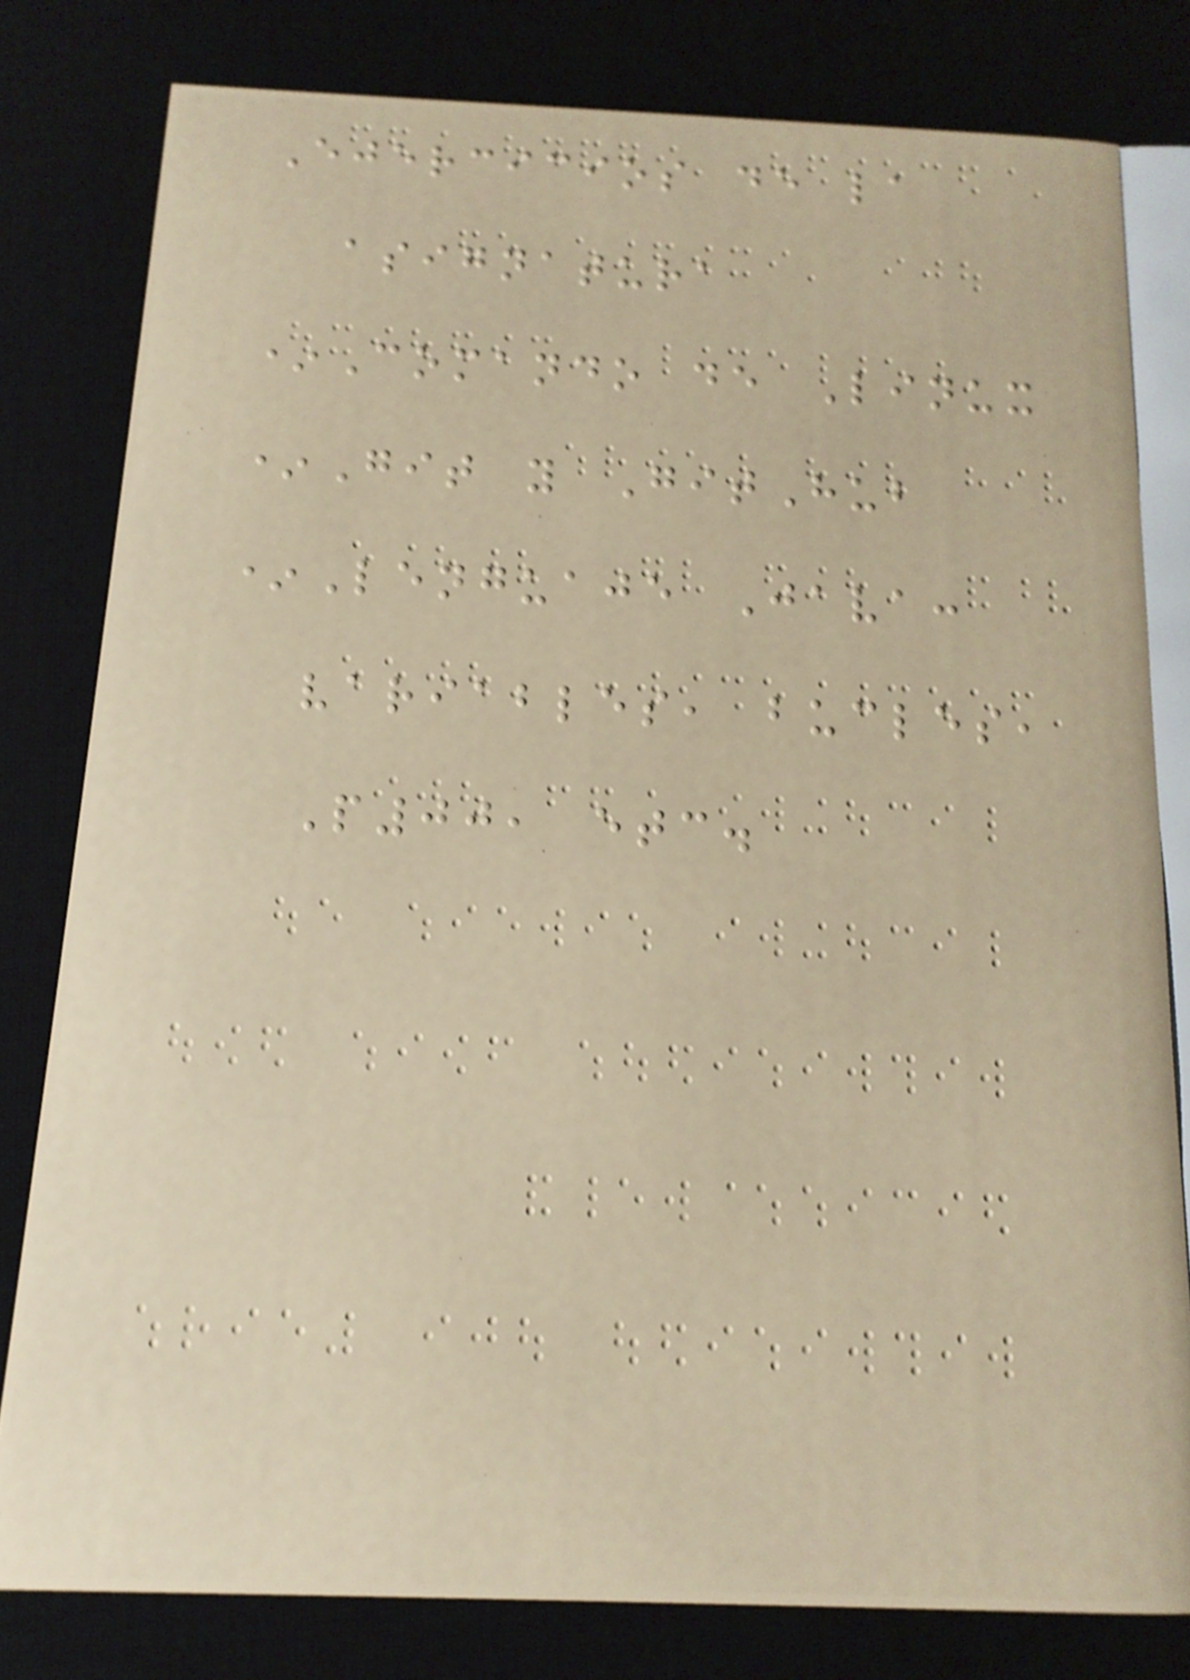Ejercicios de la
asignatura
*Comando de Linux
*Git y GitHub
*Lenguaje Java:
variables, bucles,
P00, etc.
